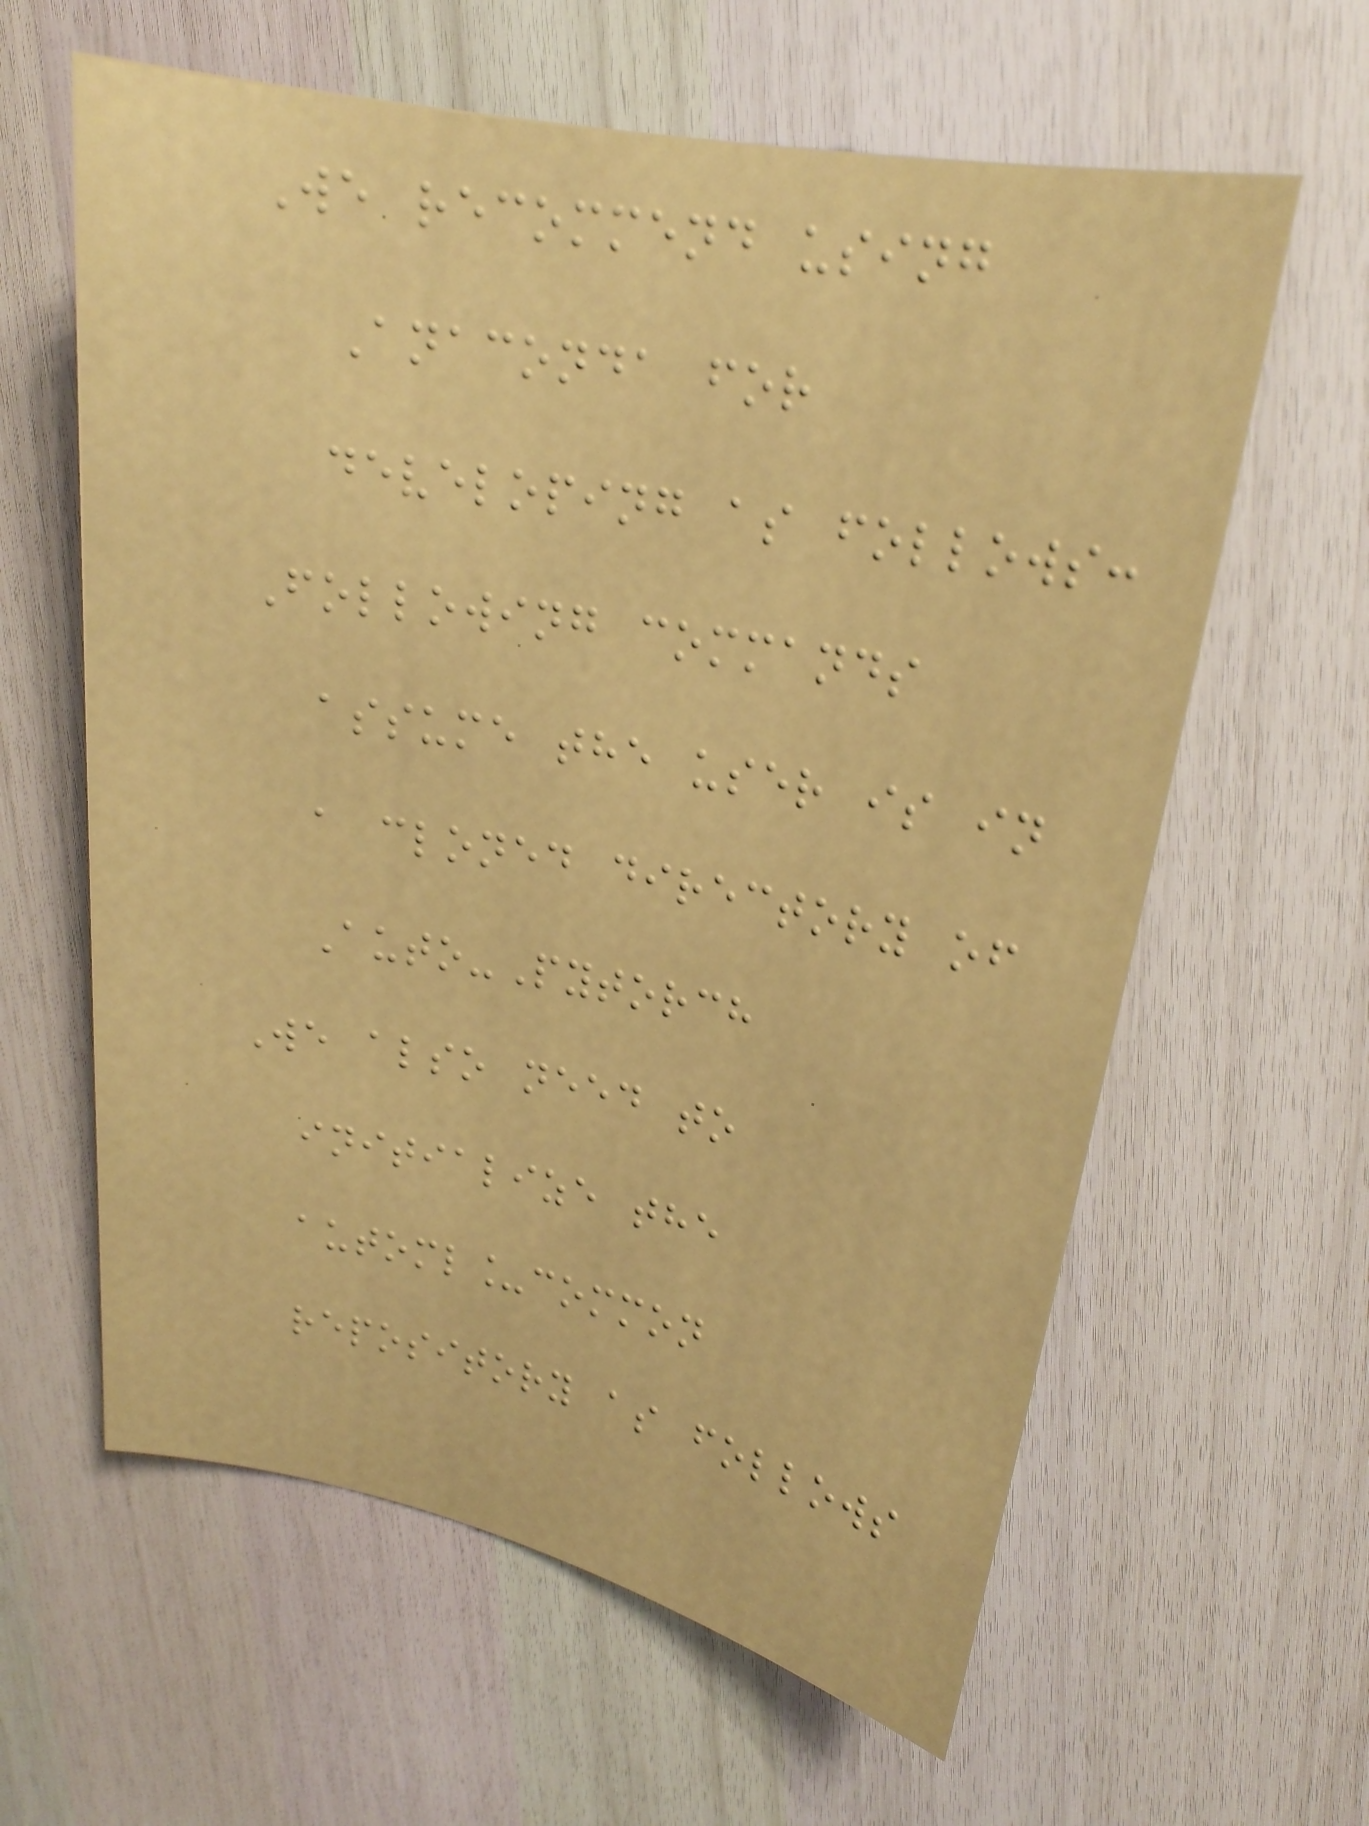We recommend using
Anaconda for
developing as follows:
Following commands
assume the user is in
a cloned directory of
Auto-Pytorch
We also need to
initialize the
automl_common
repository as follows
